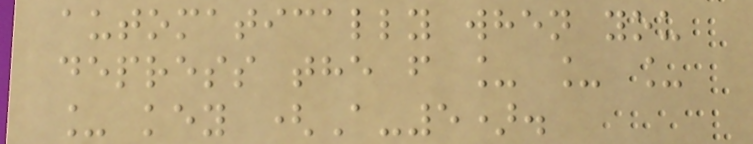automatically when you
depress the f _ _ _
_ key (A-5).
